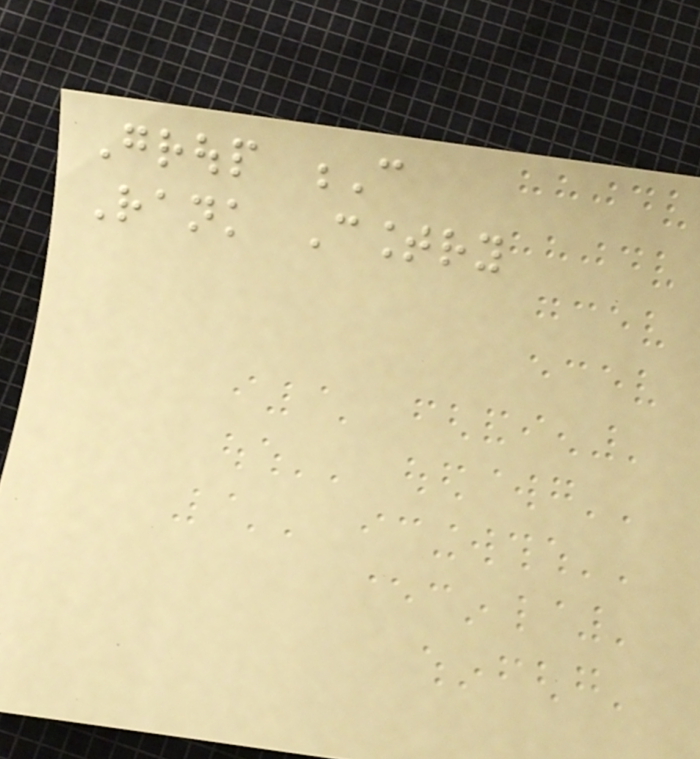Group C
Rank Country
